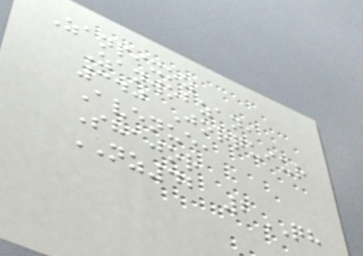Zanpixoz
Zanwobzan,
340 Jorquiur
Avenue,
Shajor
NZ42 2QH
